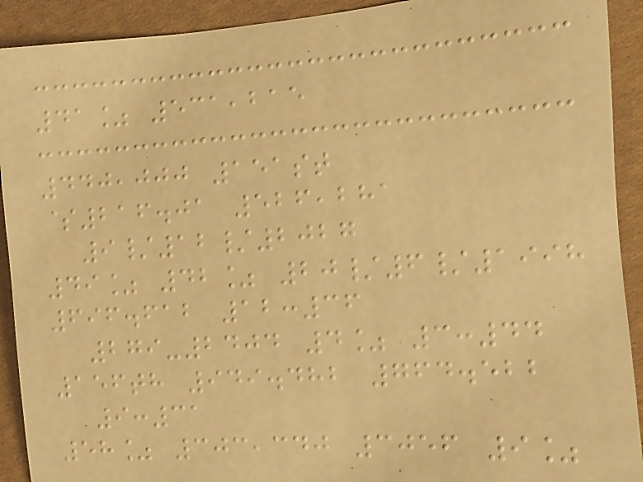41% 531,215
440,000 151st
$216.01 526,281
9/12/2027
49% 42% 20/6/1998
696.612 12:36
279-2404 4% 3:44
156th 949.482 764.522
9:31
58% 303,340 3056 9%
